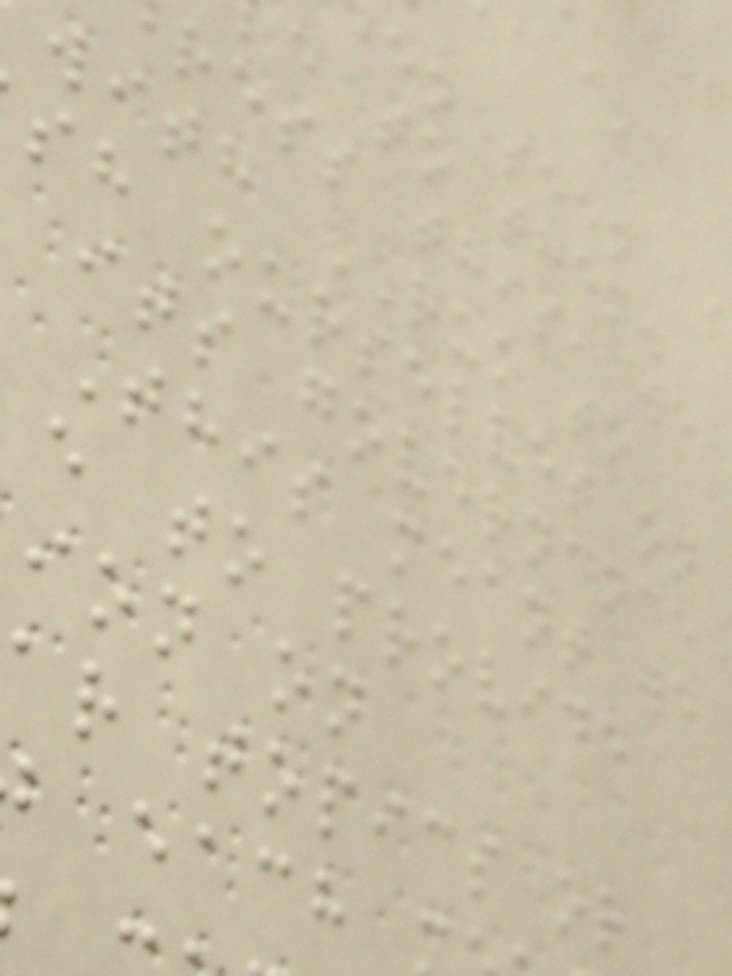en seen as
e to them.
ress this, we
with RUK to
sh ourselves on
its governance
This meant we
e to provide
ion on
ar topics or
